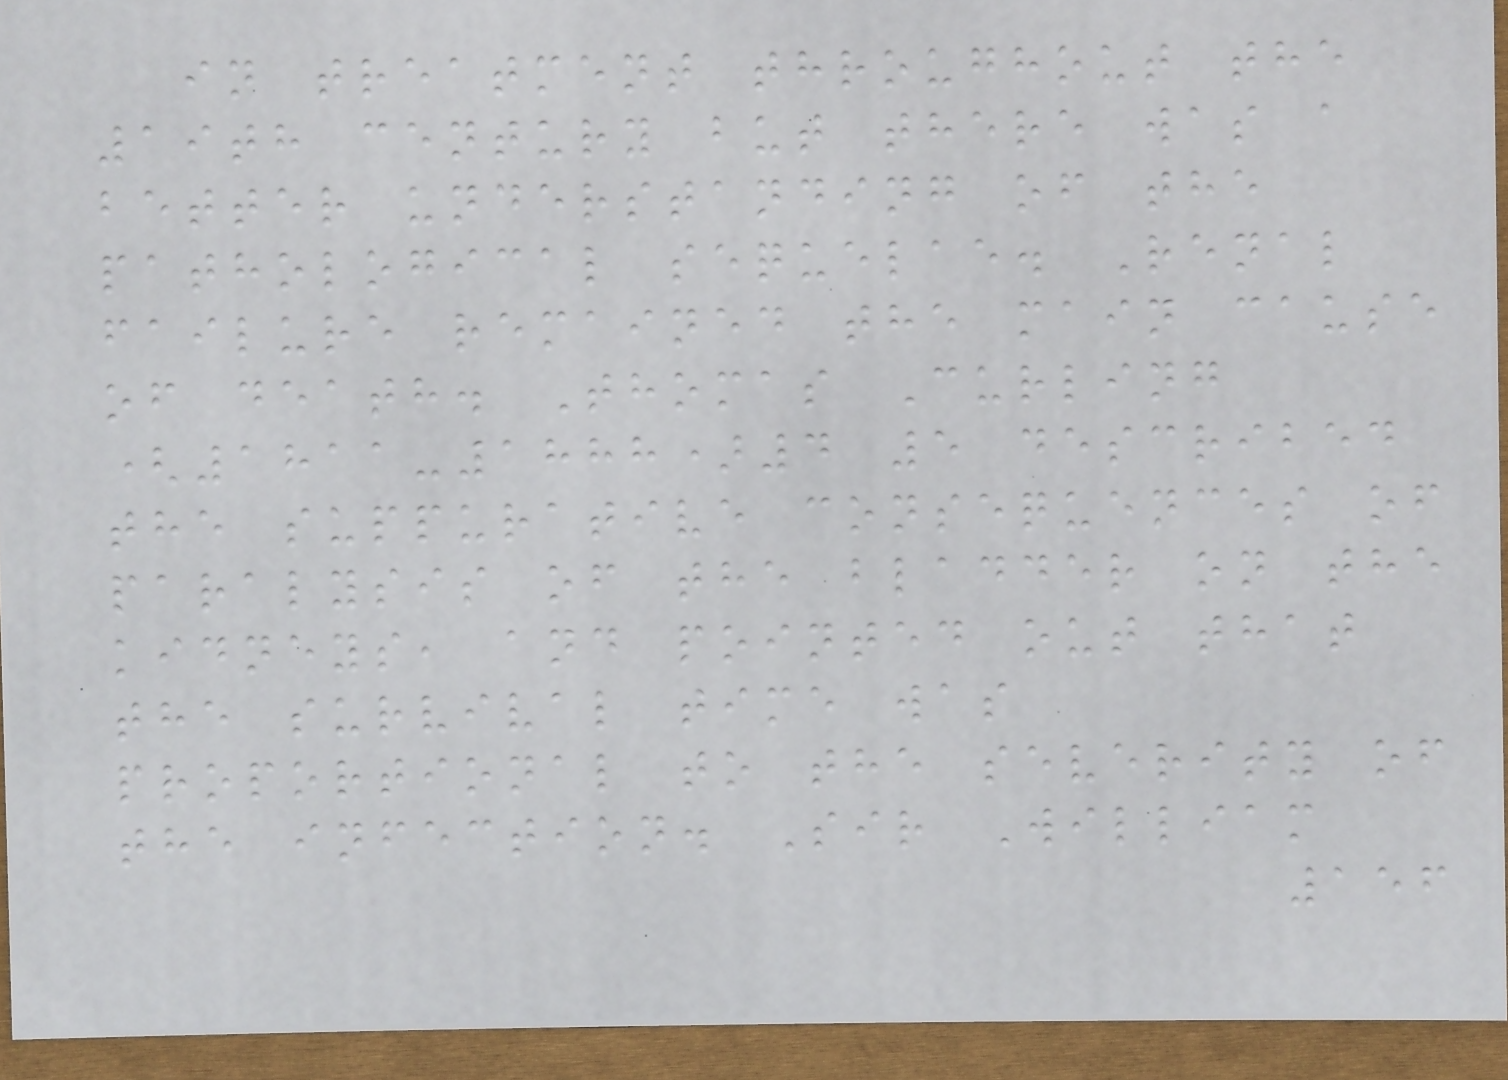in treatment throughout the
19th century but there was a
better understanding of the
pathological sequelae. Renal
failure remained the main cause
of death. Thomas Curling
(1811-1888)4 5 described
the suppurative consequences of
paralysis of the bladder on the
kidneys, and pointed out that
the survival time was
proportional to the severity of
the infection. Sir William
156
